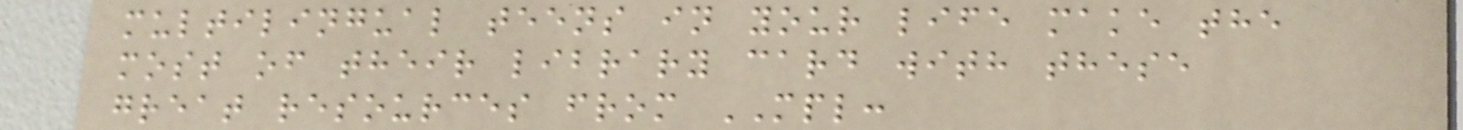multilingual teens in your life make the
most of their library card with these
great resources from MPL:
